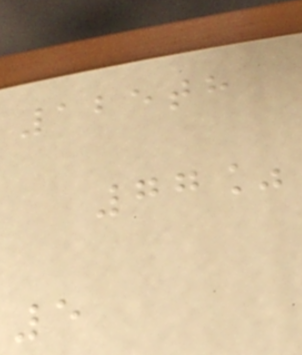125th
77%
5
